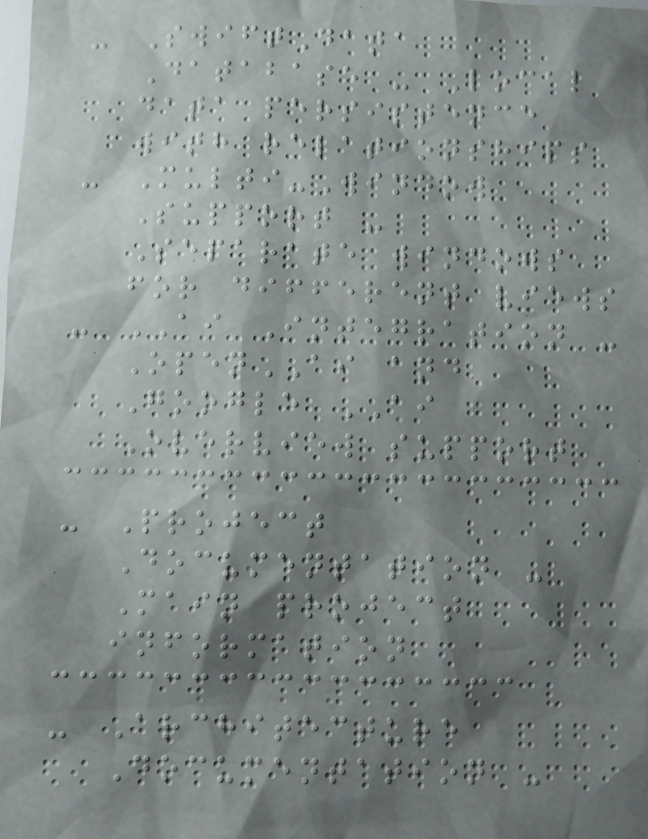- SwiftData
Database - Local
data persistence
with relationships
- Multi-Window
Support -
Separate windows
for different views
- AI Integration -
OpenAI and
Google AI
Overview support
- Project
Documentation -
Main project
information
- Architecture
Documentation -
